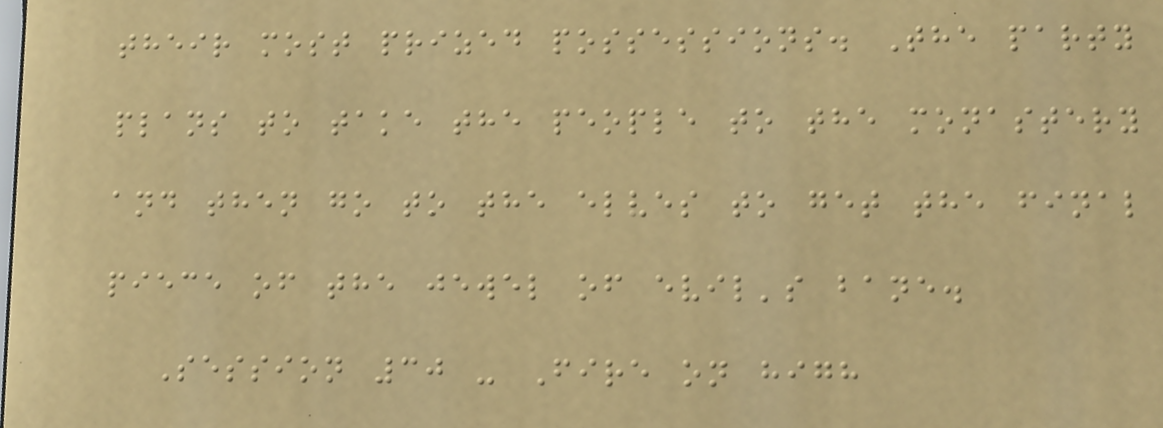their most prized possessions. The party
plans to take the people to the monastery
and then go to the elves to get the final
piece of the jewel of evil's bane.
Session 30 - Fire on high
